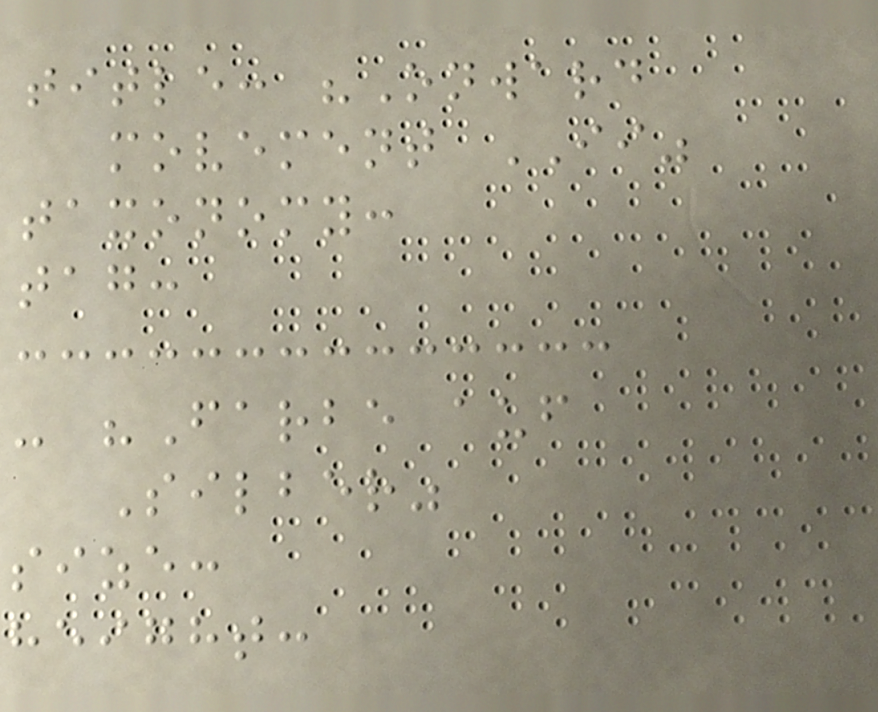title: "Onward
movement II"
taxonomy:
tag:
- "Farbe auf
Silber"
size:
height:
